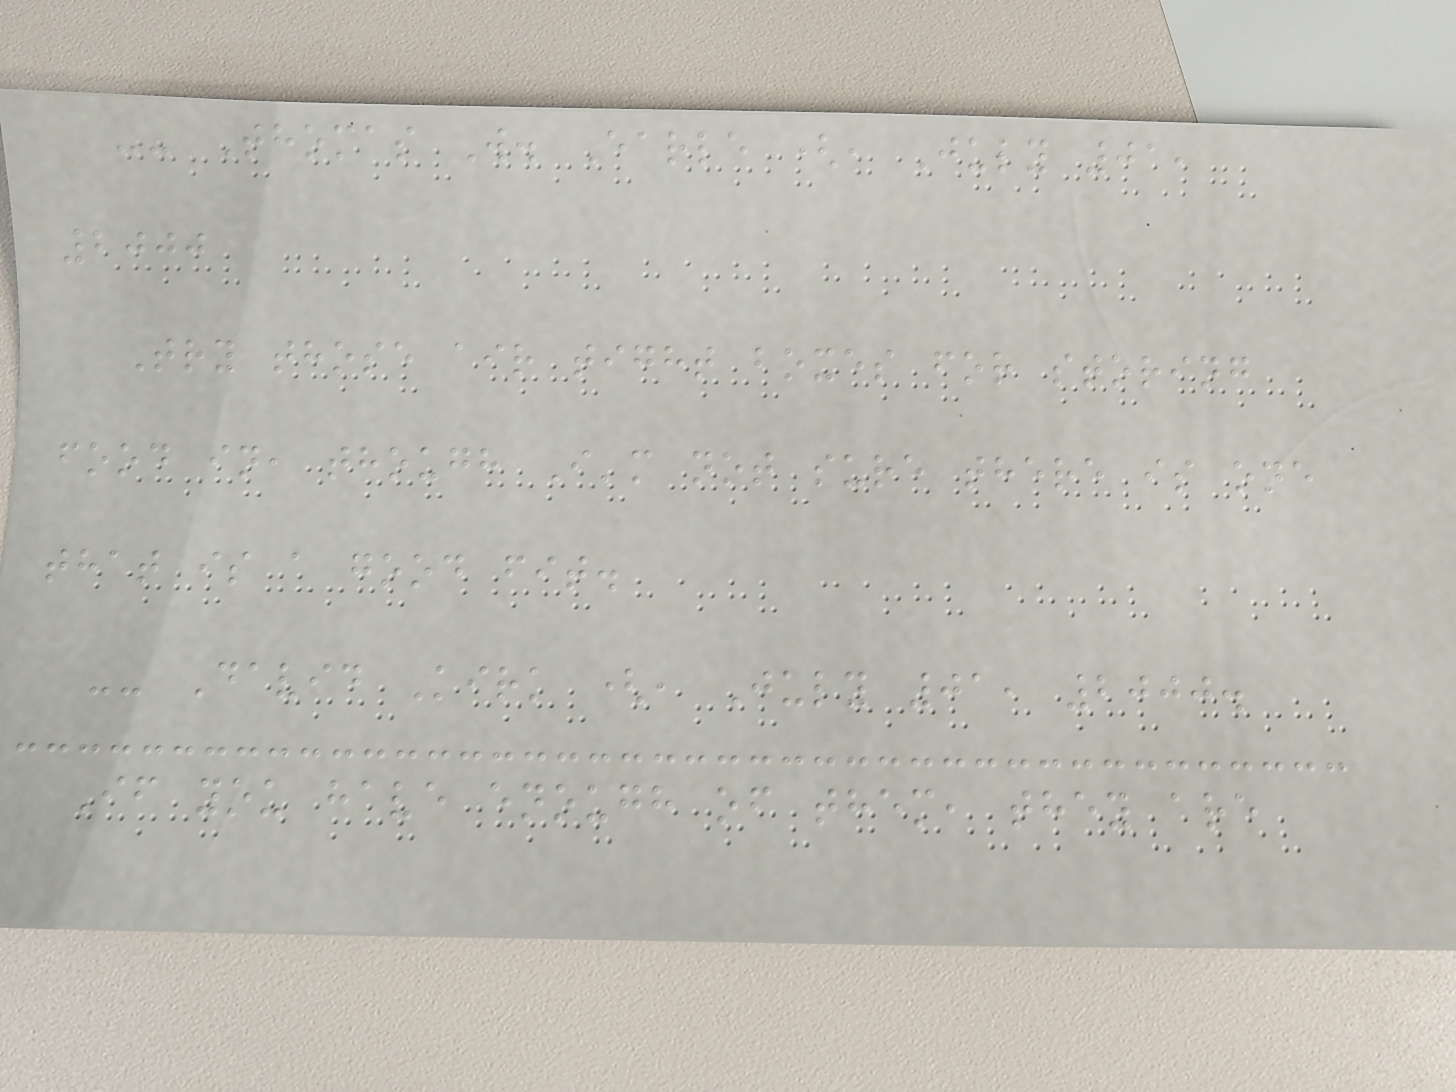-- Thomas W. Earle (, July 01,
2000
Try those air tight boxes for storing
food in, though I'm not sure there is one
that is a good fit.
-- David Kirk (, July 01, 2000.
If you have enough of them, they are
